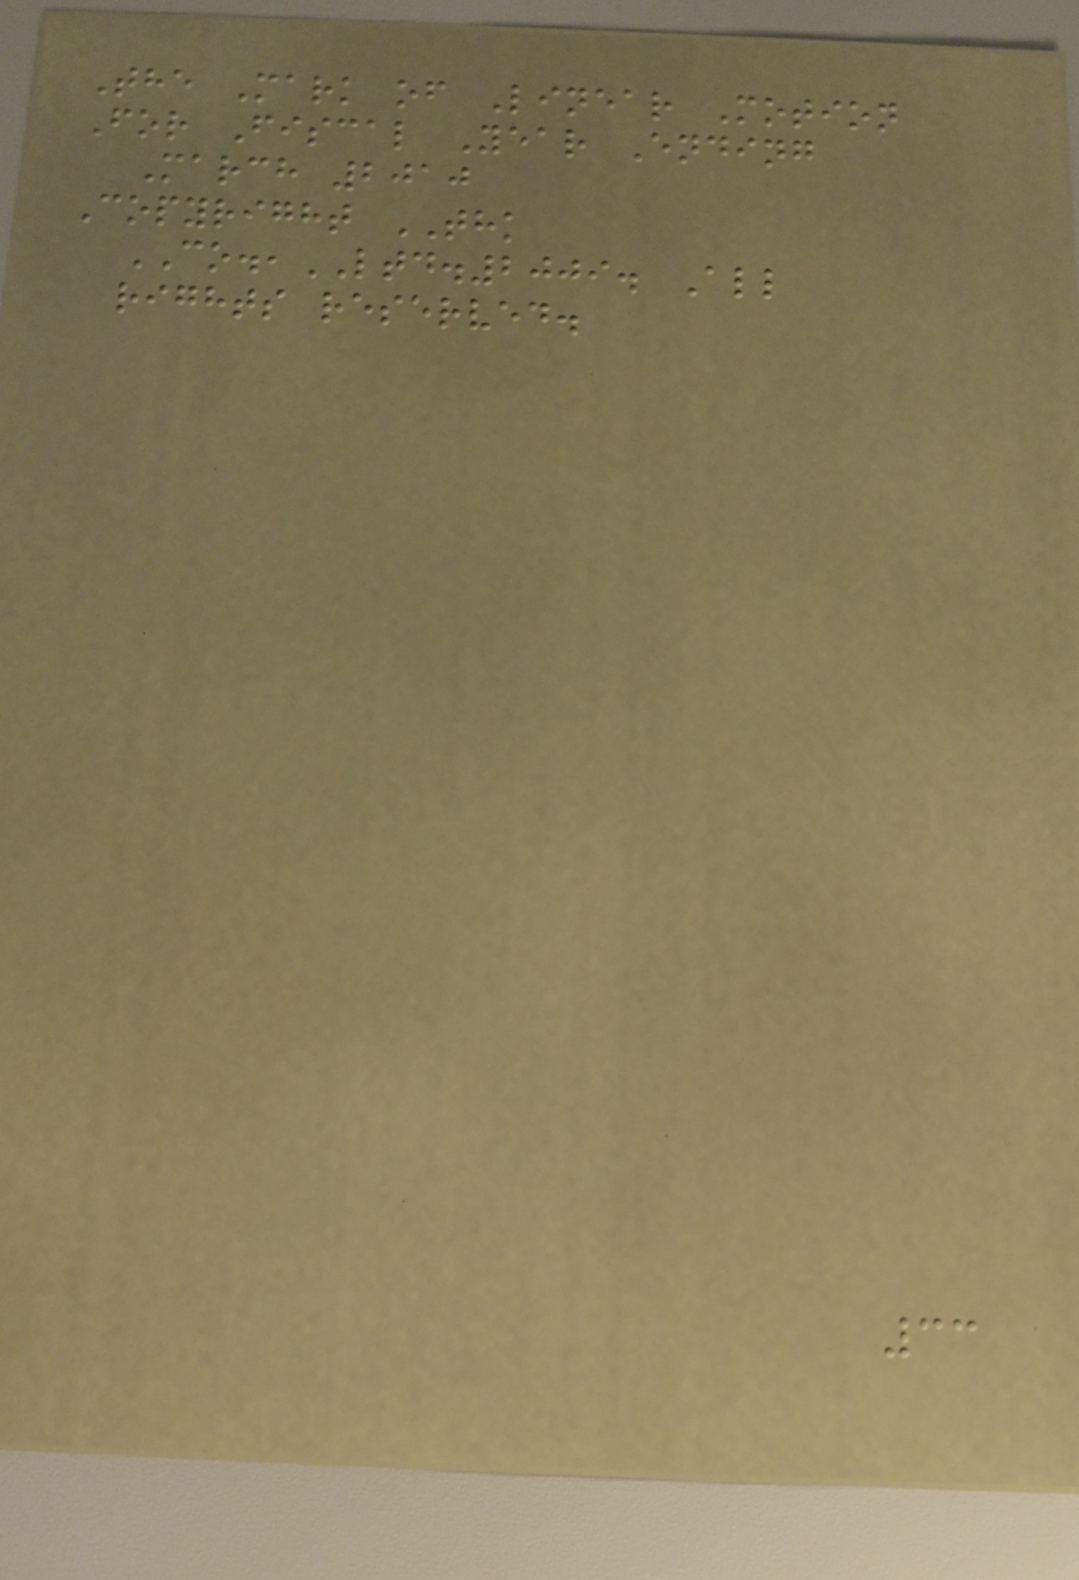The Mark of Linear Motion
For Fiscal Year Ending
March 2010
Copyright THK
CO.,LTD.2009. All
rights reserved.
33
